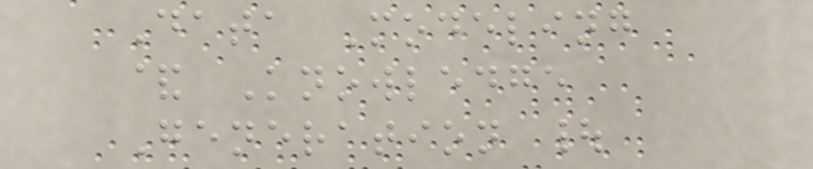Data Modeling
& Knowledge
Generation |
